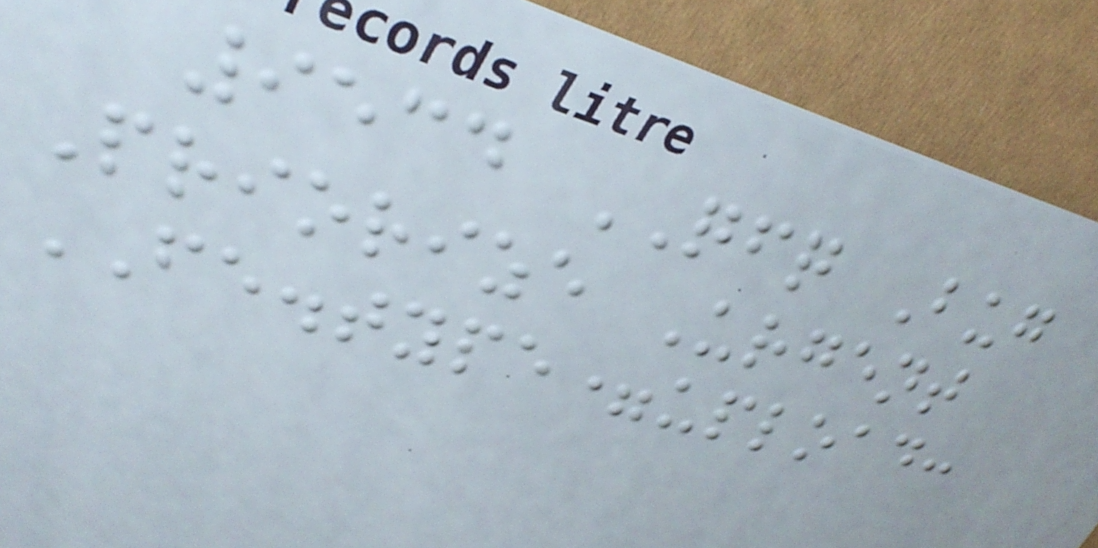9534 QFQ Bug
Priorize Urgent
FE.type=upload:
